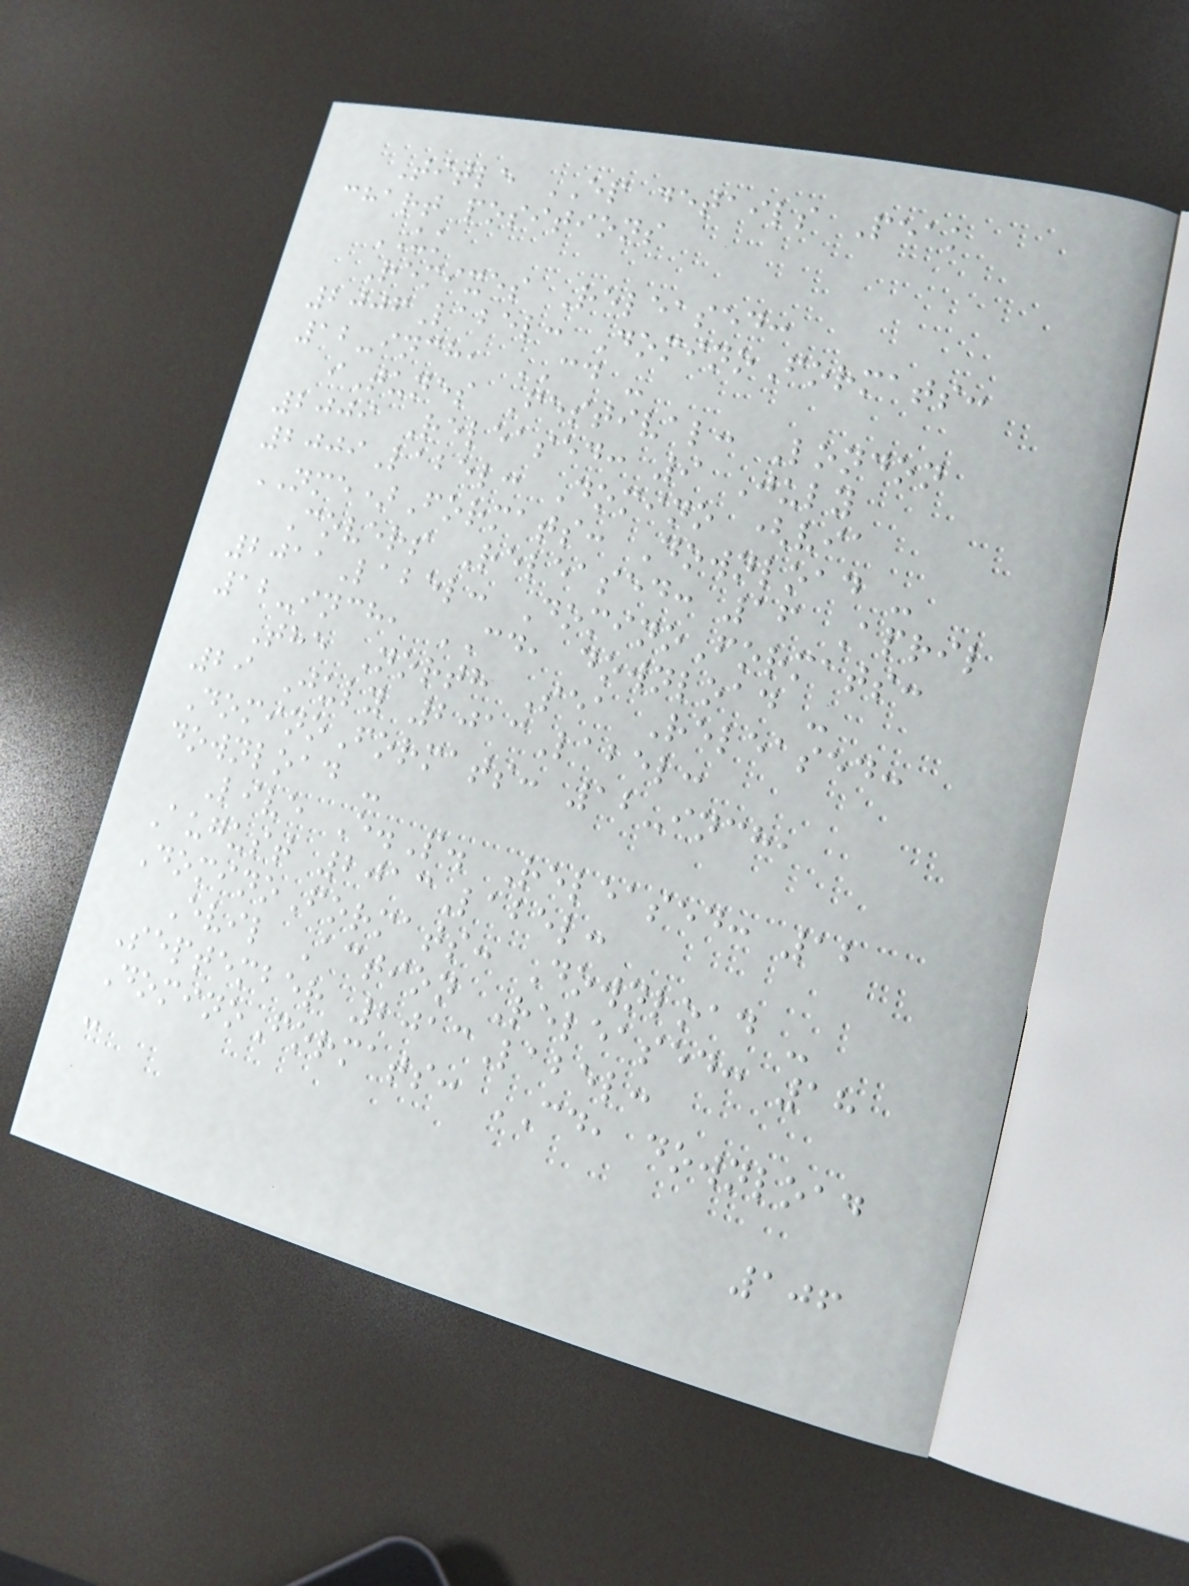Title EP details Peak
chart positions
UK
Remixes Released:
2006Label: DominoFormats:
12-inch, CD -
iTunes Festival: London
2009 Released: 9 July
2009Label: Domino (via
NME)Formats: Download -
Covers Released: 16 April
2011Label: DominoFormats:
12-inch, CD, download -
The North Sea Released:
29 July 2013Label:
DominoFormats: 12-inch,
download -
Live E.P. Released: 12
August 2013Label:
DominoFormats: Download -
Evil Action Released: 18
September 2013Label:
DominoFormats: CD, download
-
106
